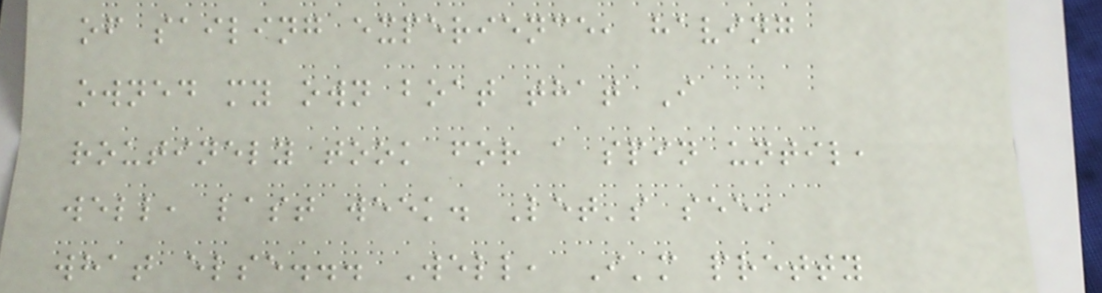of sailing experience, having
owned my own boat that I
routinely took for a spin until,
well, last week. Let's see,
what else... Well, I'm pretty
